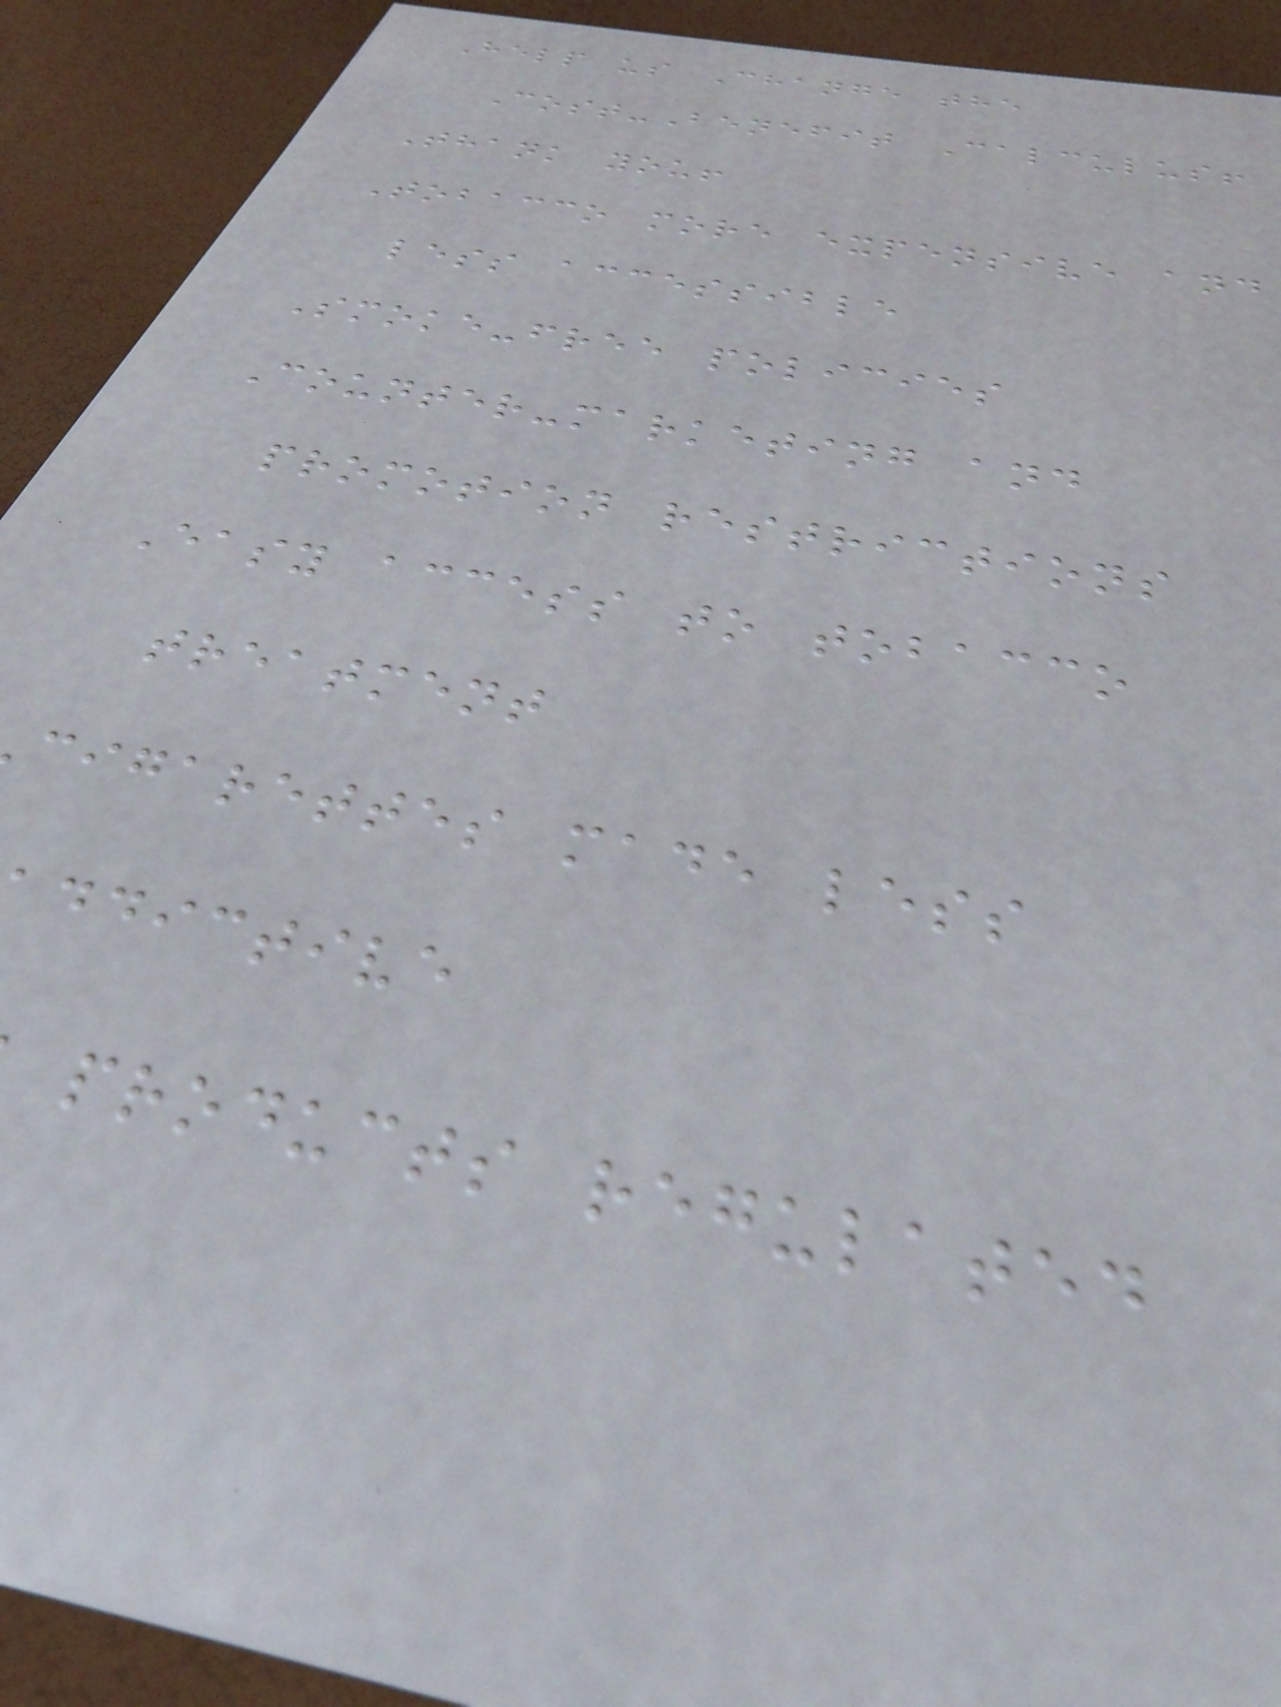Help us Change the
Cost-Benefit Calculus!
Thank you!
Tobacco more expensive and
less accessible
Smoke-free policies
Counter-marketing and
promotion restrictions
Easy access to tobacco
treatment
cigarettes made less
ddictive
products regulated
